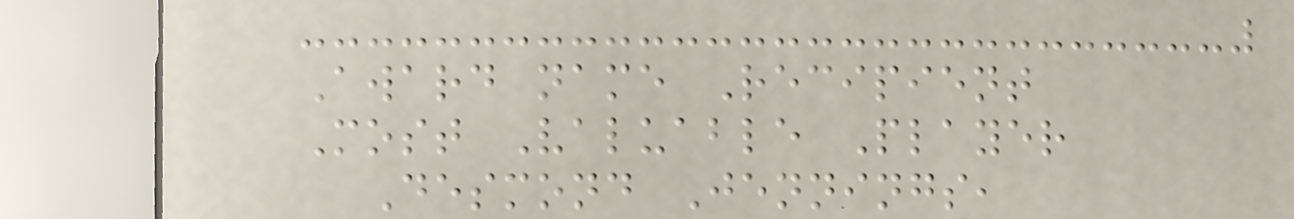Award name Recipient
Most Valuable Player
Desmond Jennings,
